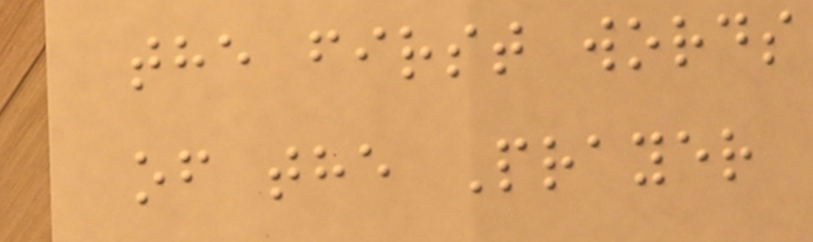the first words
of the Prayer
